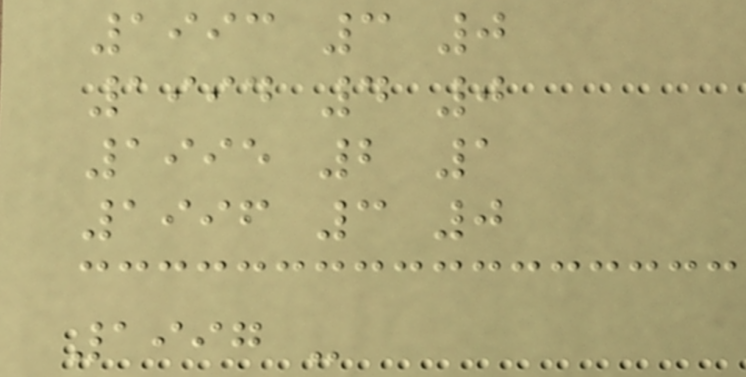1993 3 0
1994 4 0
1995 2 1
1996 3 0
1997 -
